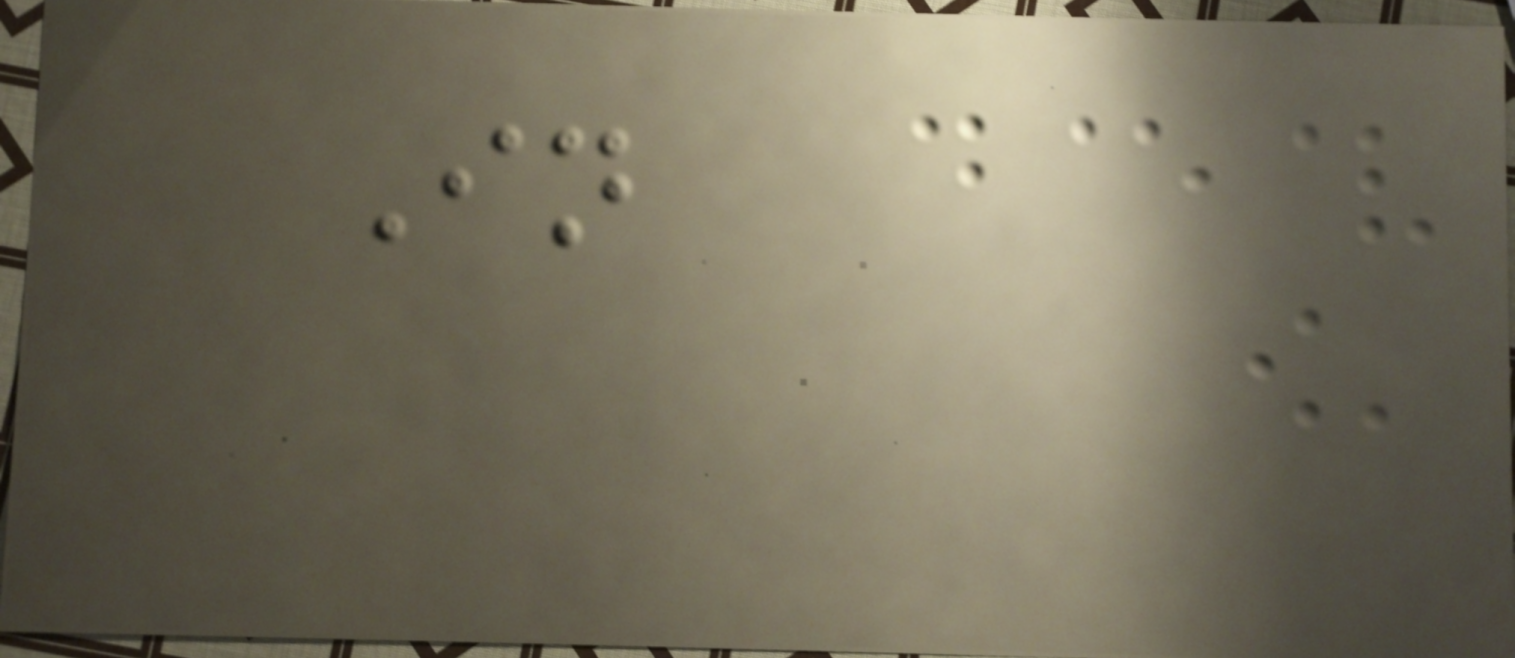In
